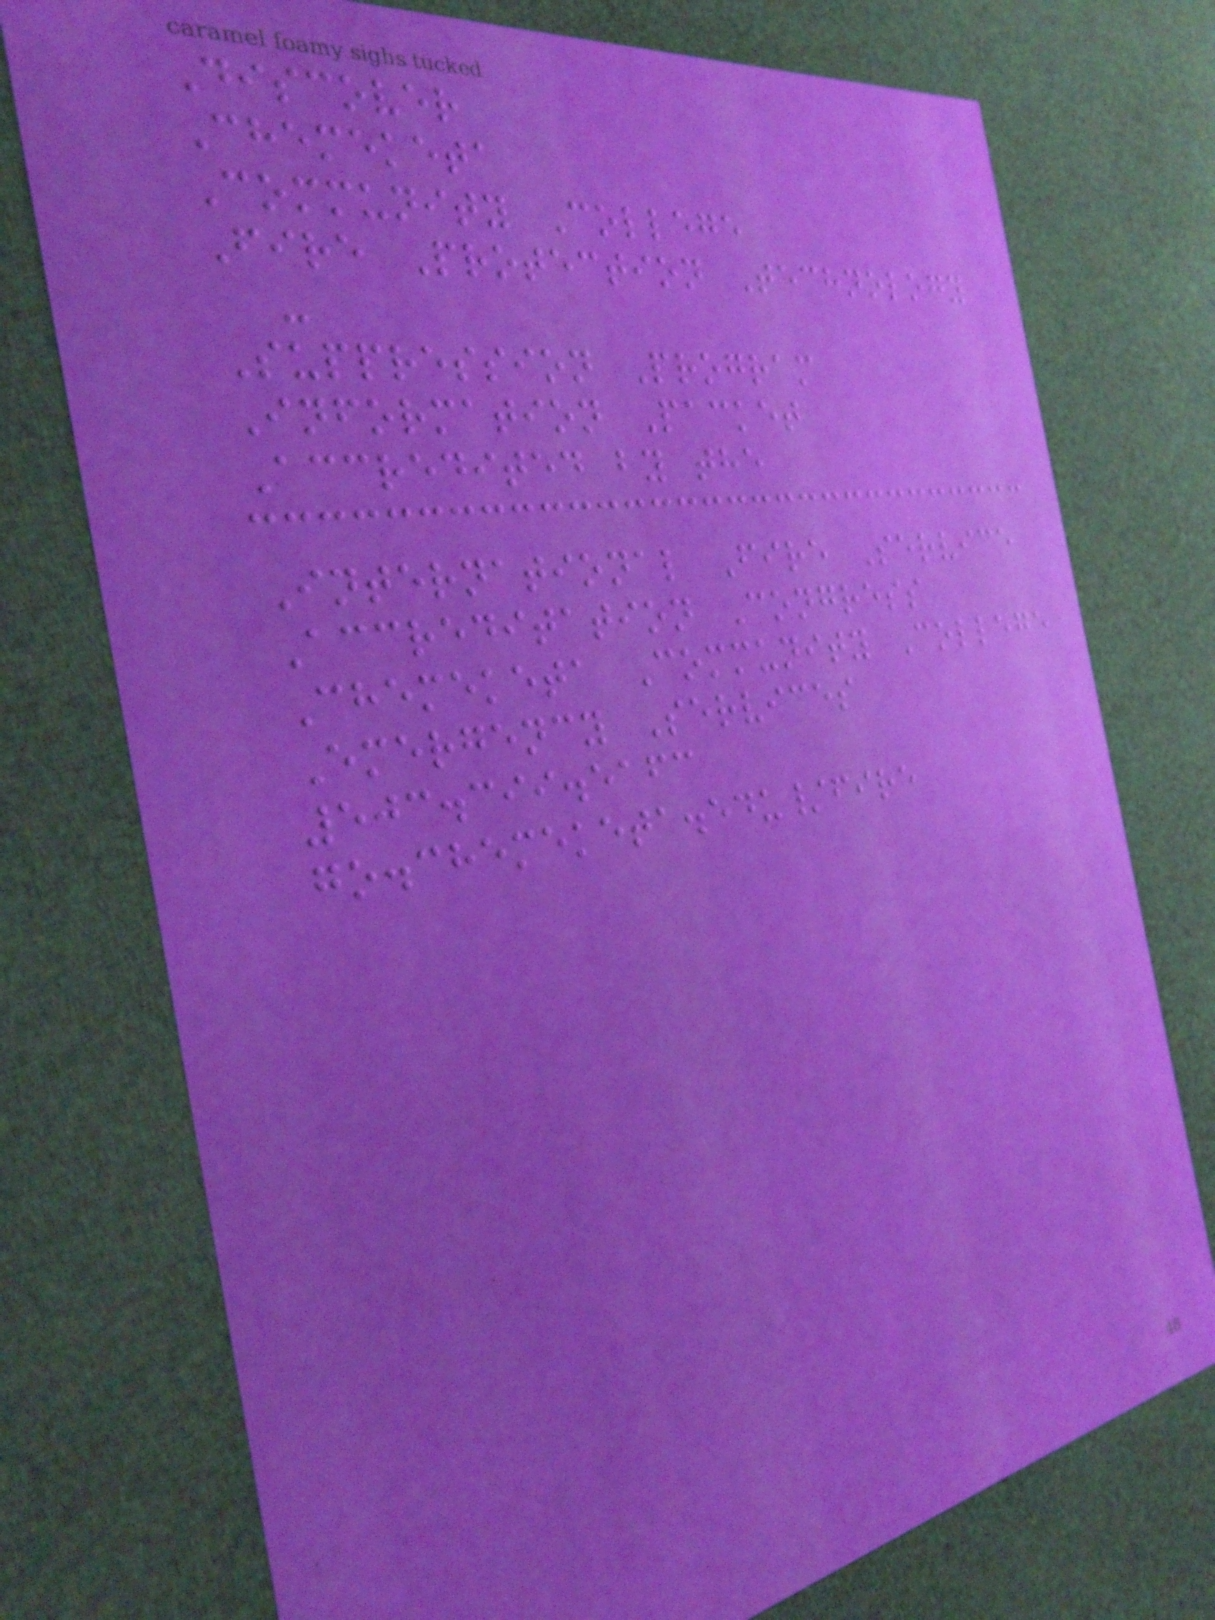Discover
Chemeketa
Community College
Fire Protection Technology
-
Suppression Program
Information Packet
Accredited by the
International Fire Service
Accreditation Congress
Chemeketa Community College
Emergency Services
503.399.5163
go.chemeketa.edu/fire
